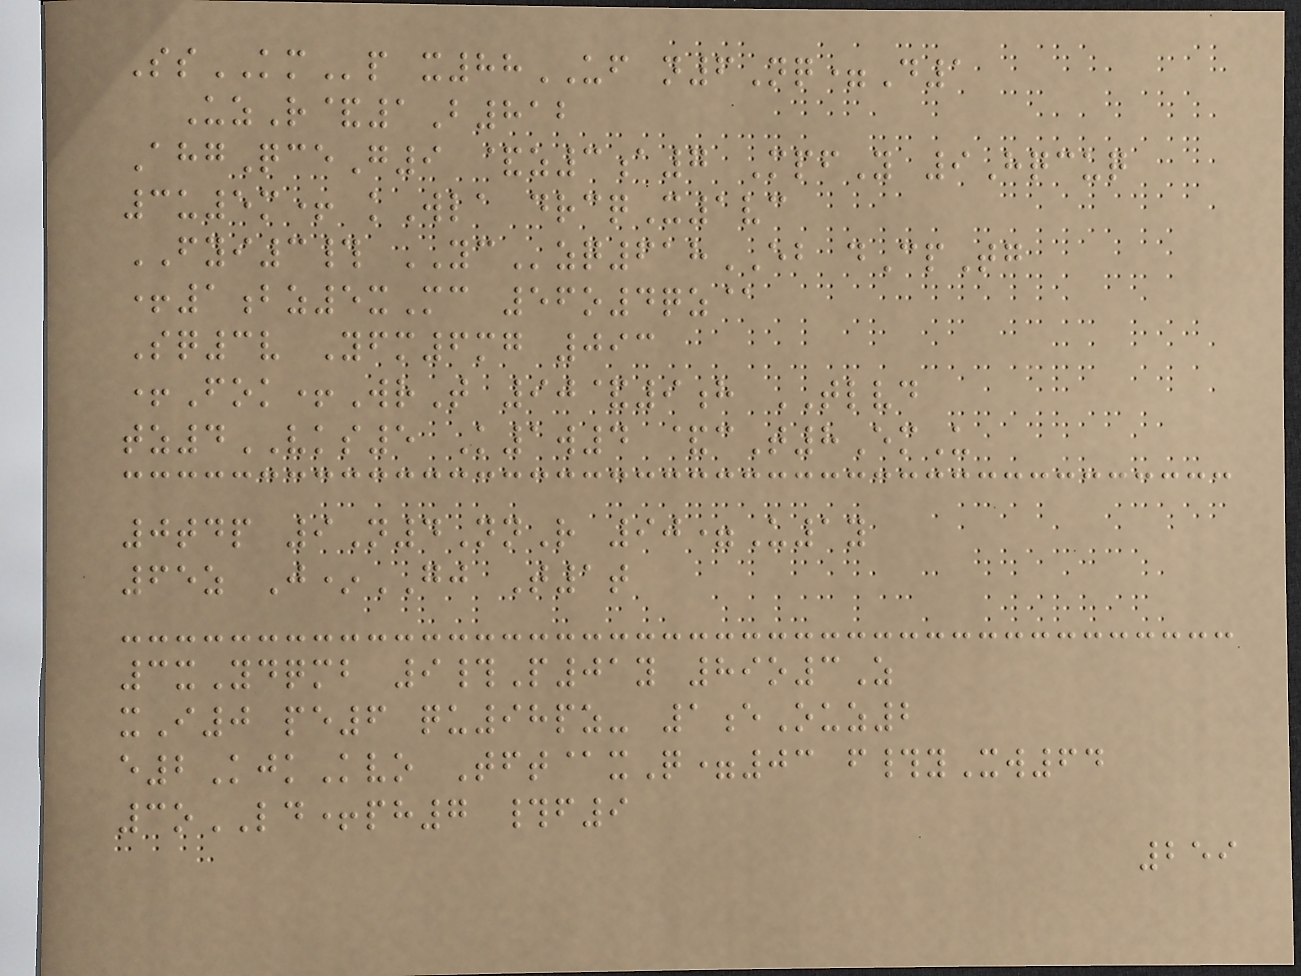SsKMp x88UF n6Nq=D1
UzR&1B812
AhgQceG9 &z3a7 MpfY 9Hqcuq
3u5m+ kWla drcqX1vc
FYI3# YCzq618EB dCpTg
+1bz5xMc 56o4qz@
Sq3v Yfm6mg 093
+Fok+WrT 90&9h TLVD
tz4VKS5 K1w4 &cT8EmU
0tdp 9N4NnR 90=U1y
65z J*GJ T1t
3xYdqmb 9#P01y 89o3Z
xI0 pe6 qu98pz- 1eOuz2
e2KjkKvo Tft@xQ=03 f#yXw64
3oLD+ph7 #f9
259
